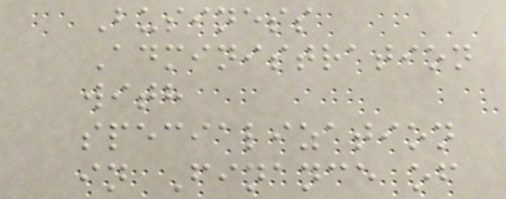Business
Administration
with
specialization
in Finance of
